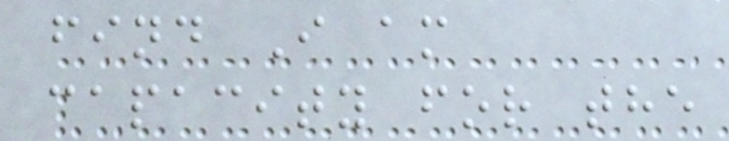find I am
capacity for the
